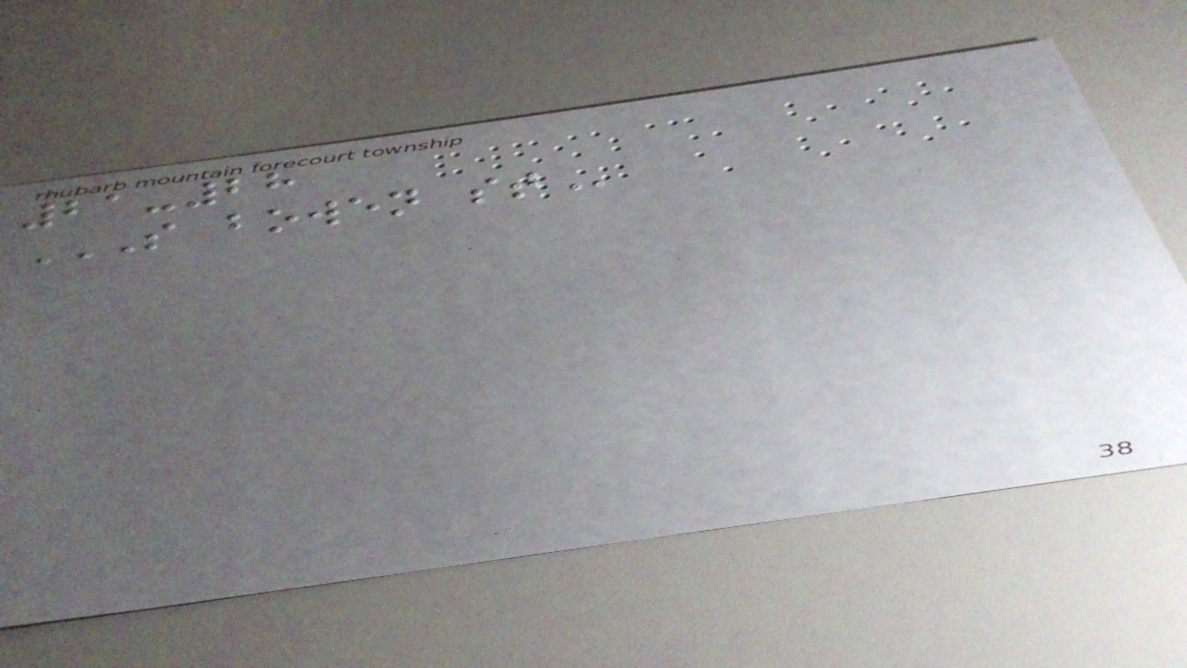21-28
S BOWEN ST
